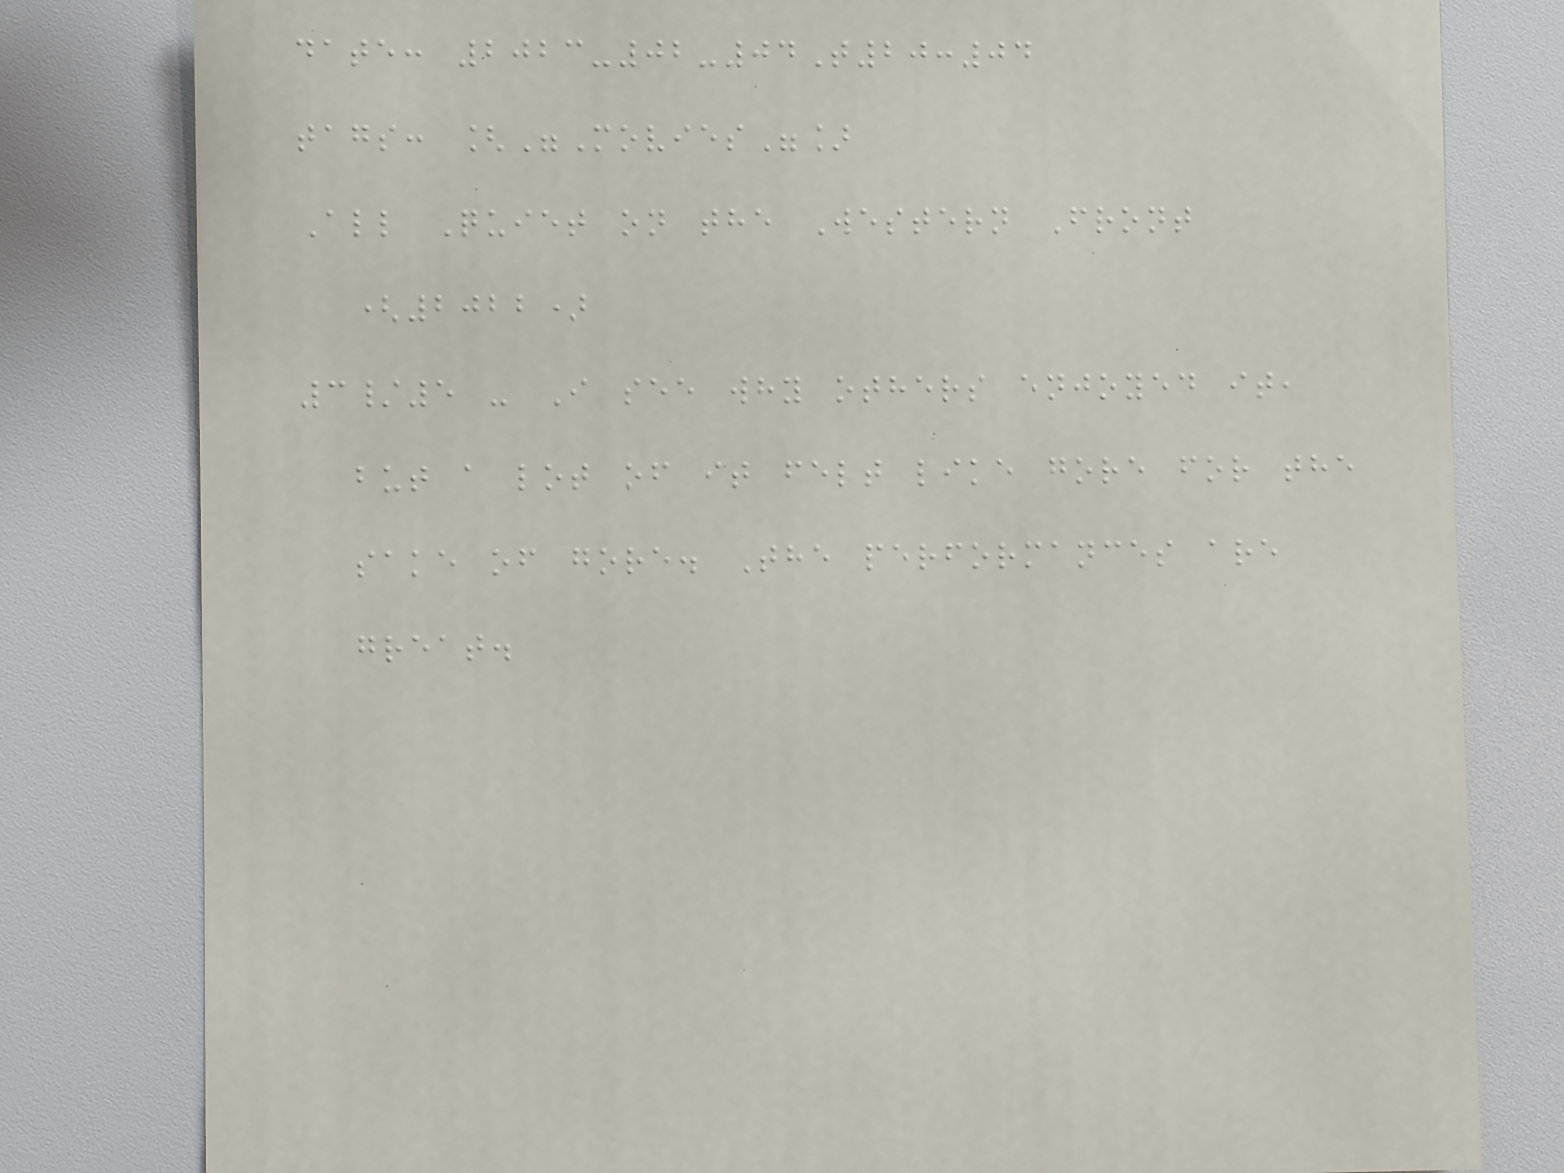date: 2023-02-04T20:04
tags: ["Movies"]
All Quiet on the Western Front
(2022)
3/5 - I see why others enjoyed it,
but a lot of it felt like gore for the
sake of gore. The performances are
great.
